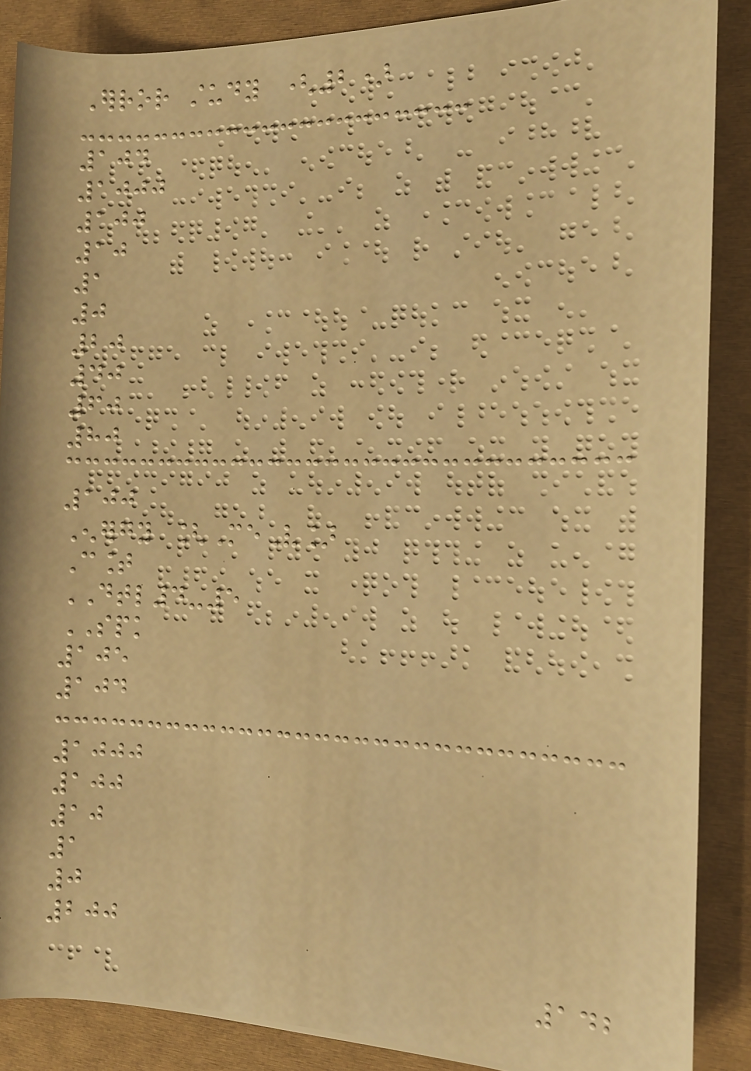Error study (2)
104
1000
100
10
1
0
20
40
60
80
100
Energy [MeV]
Count
DTL4-5
SPK
105
104
1000
100
10
1
0
200
142
